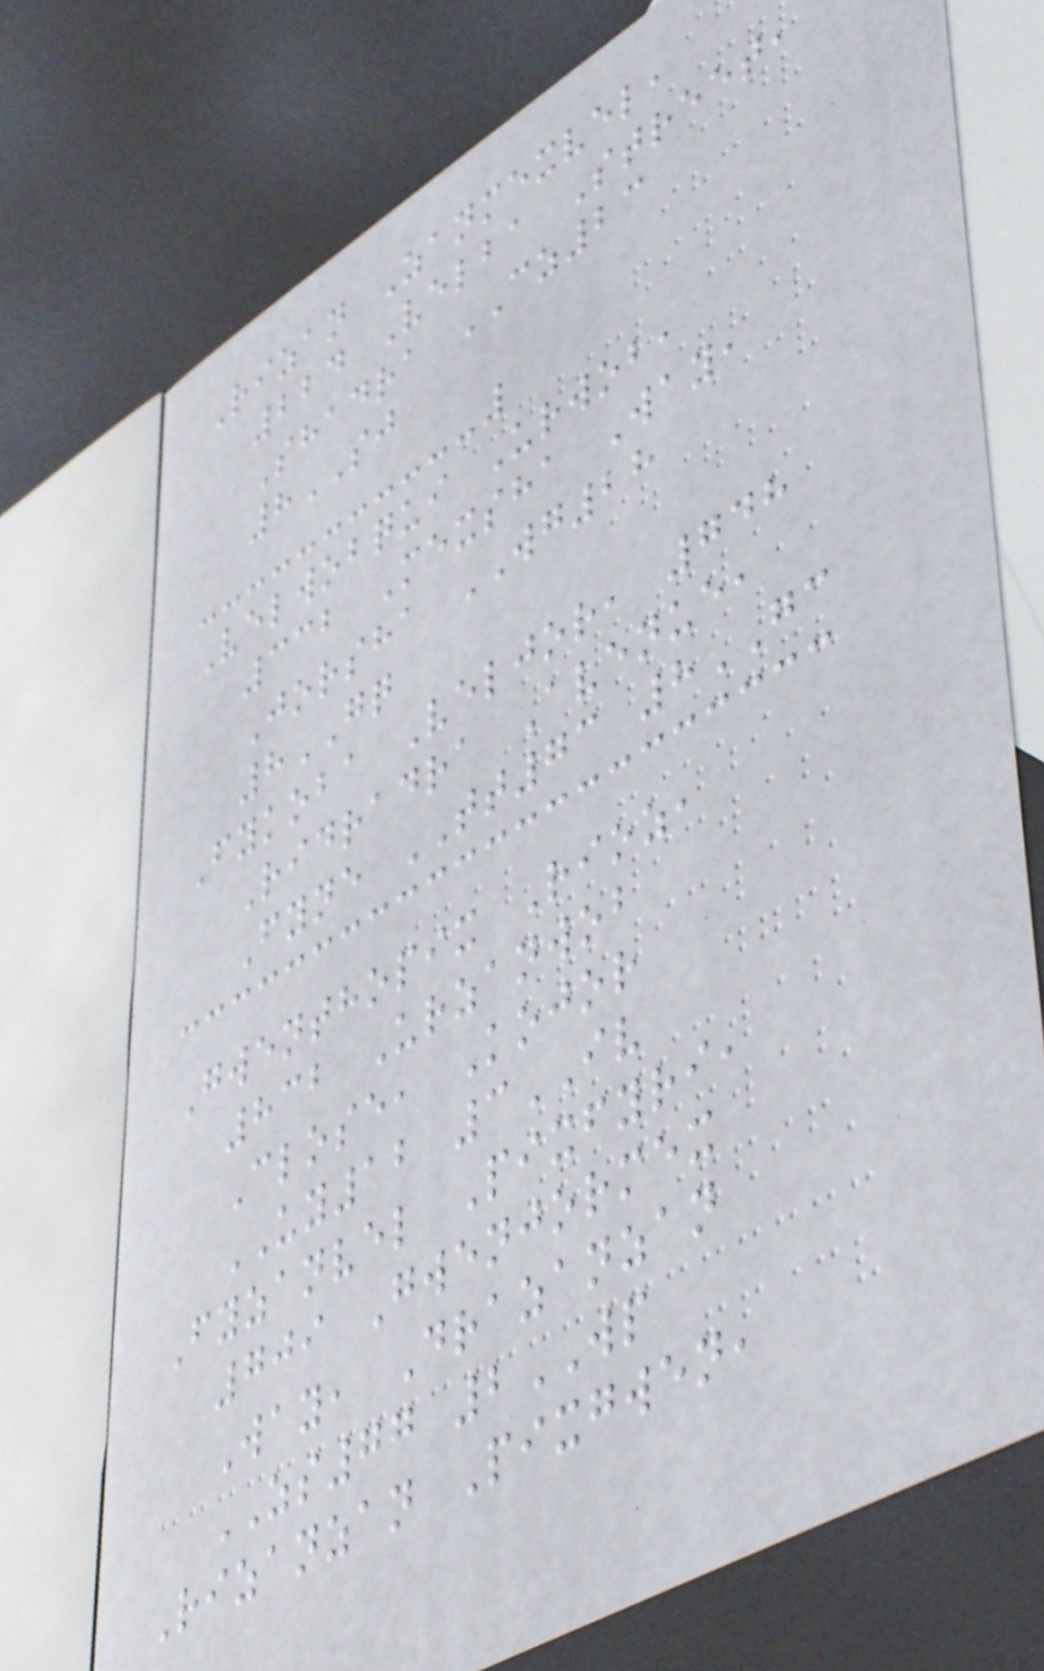Rizan Zanmexvel,
224 Velba Street,
Shadra CZ23
8SJ
Velwobqui Urwob,
332 Mexsha Way,
Jorsha WG28
8GQ
Fykoba Veljor, 748
Ridradra Avenue,
Fyne TT73 8GC
Gwenthopix Rioz,
832 Urzanwob
Close, Kojor
UY12 3IV
Fyzanvel Pixfyri,
709 Gwenjormex
Way, Drazanzan
ZS77 2WP
Rizanzan Pixgwen,
